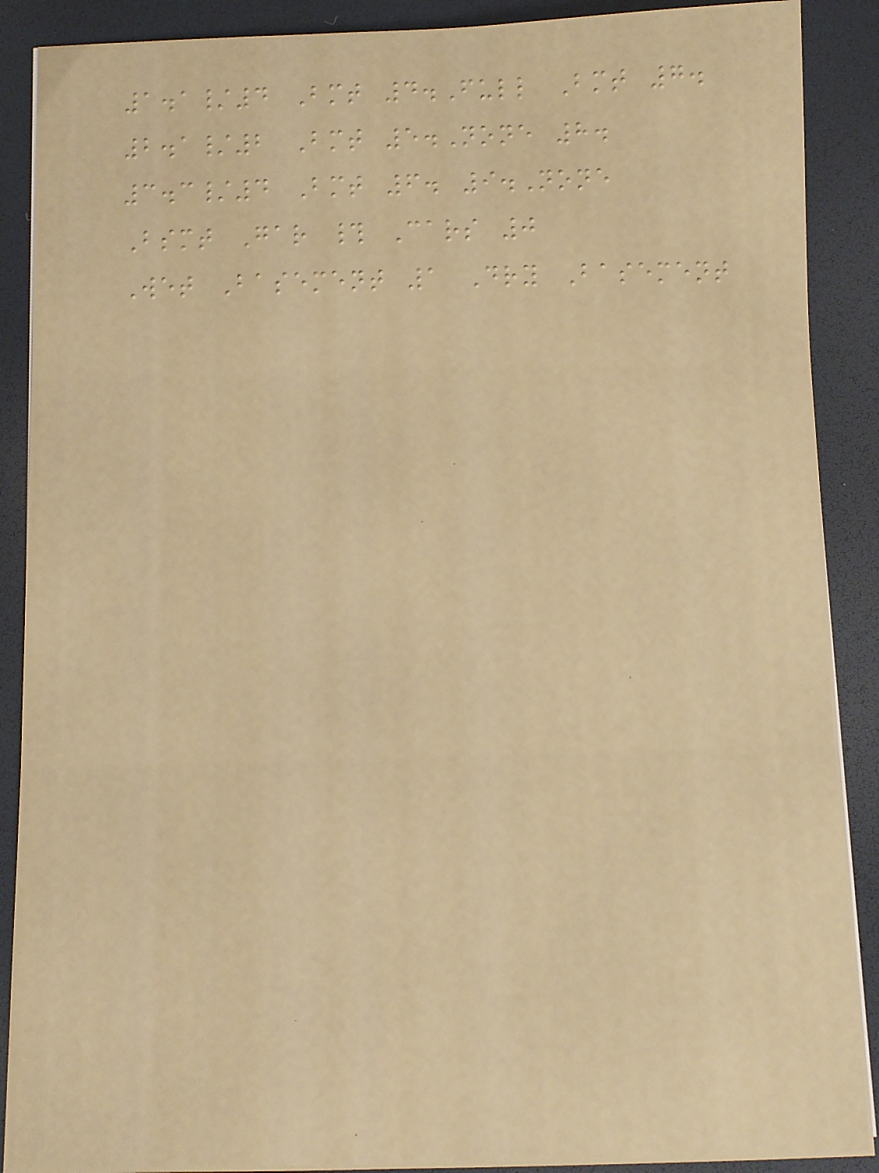1.1/4 Bmt 4.Full Bmt 7.
2.1/2 Bmt 5.None 8.
3.3/4 Bmt 6. 9.None
Bsmt Gar # Cars 0
Wet Basement 1 Dry Basement
